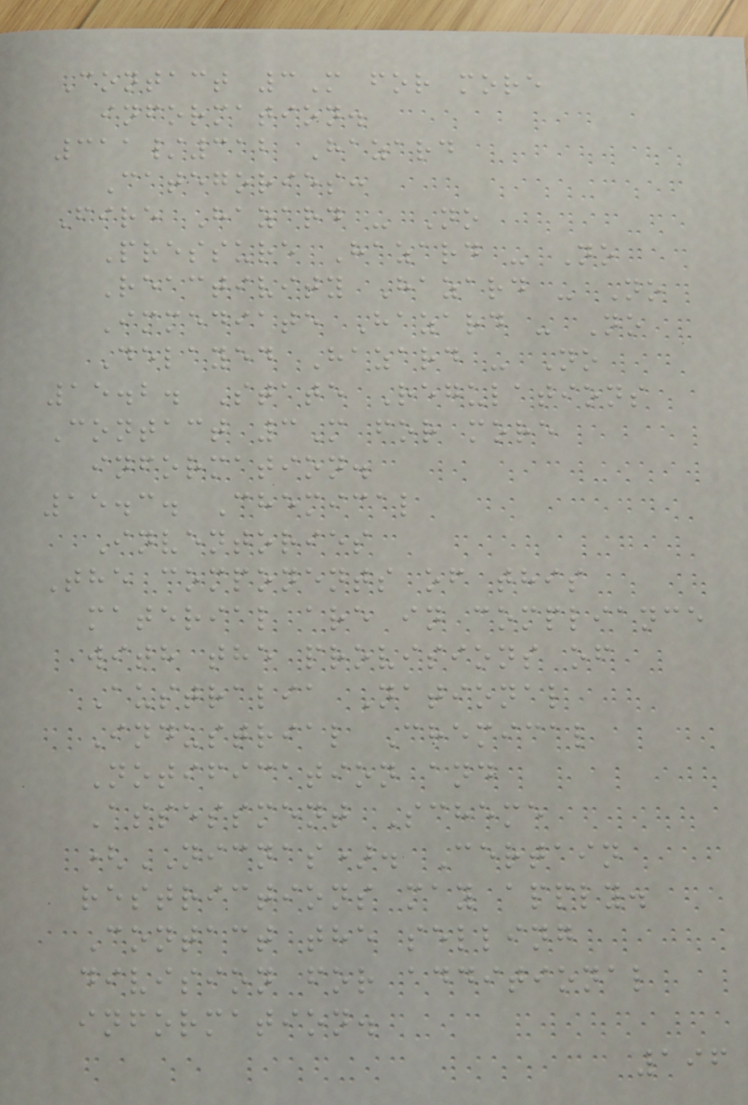Contact 3M for more
information.
311/312 Hazard
Categories:
Fire Hazard - No
Pressure Hazard - No
Reactivity Hazard - No
Immediate Hazard - No
Delayed Hazard - No
15.2. State Regulations
Contact 3M for more
information.
15.3. Chemical
Inventories
The components of this
material are in compliance
with the provisions of
Australia National
Industrial Chemical
Notification and
Assessment Scheme
(NICNAS). Certain
restrictions may apply.
Contact the selling
division for additional
information.
196
